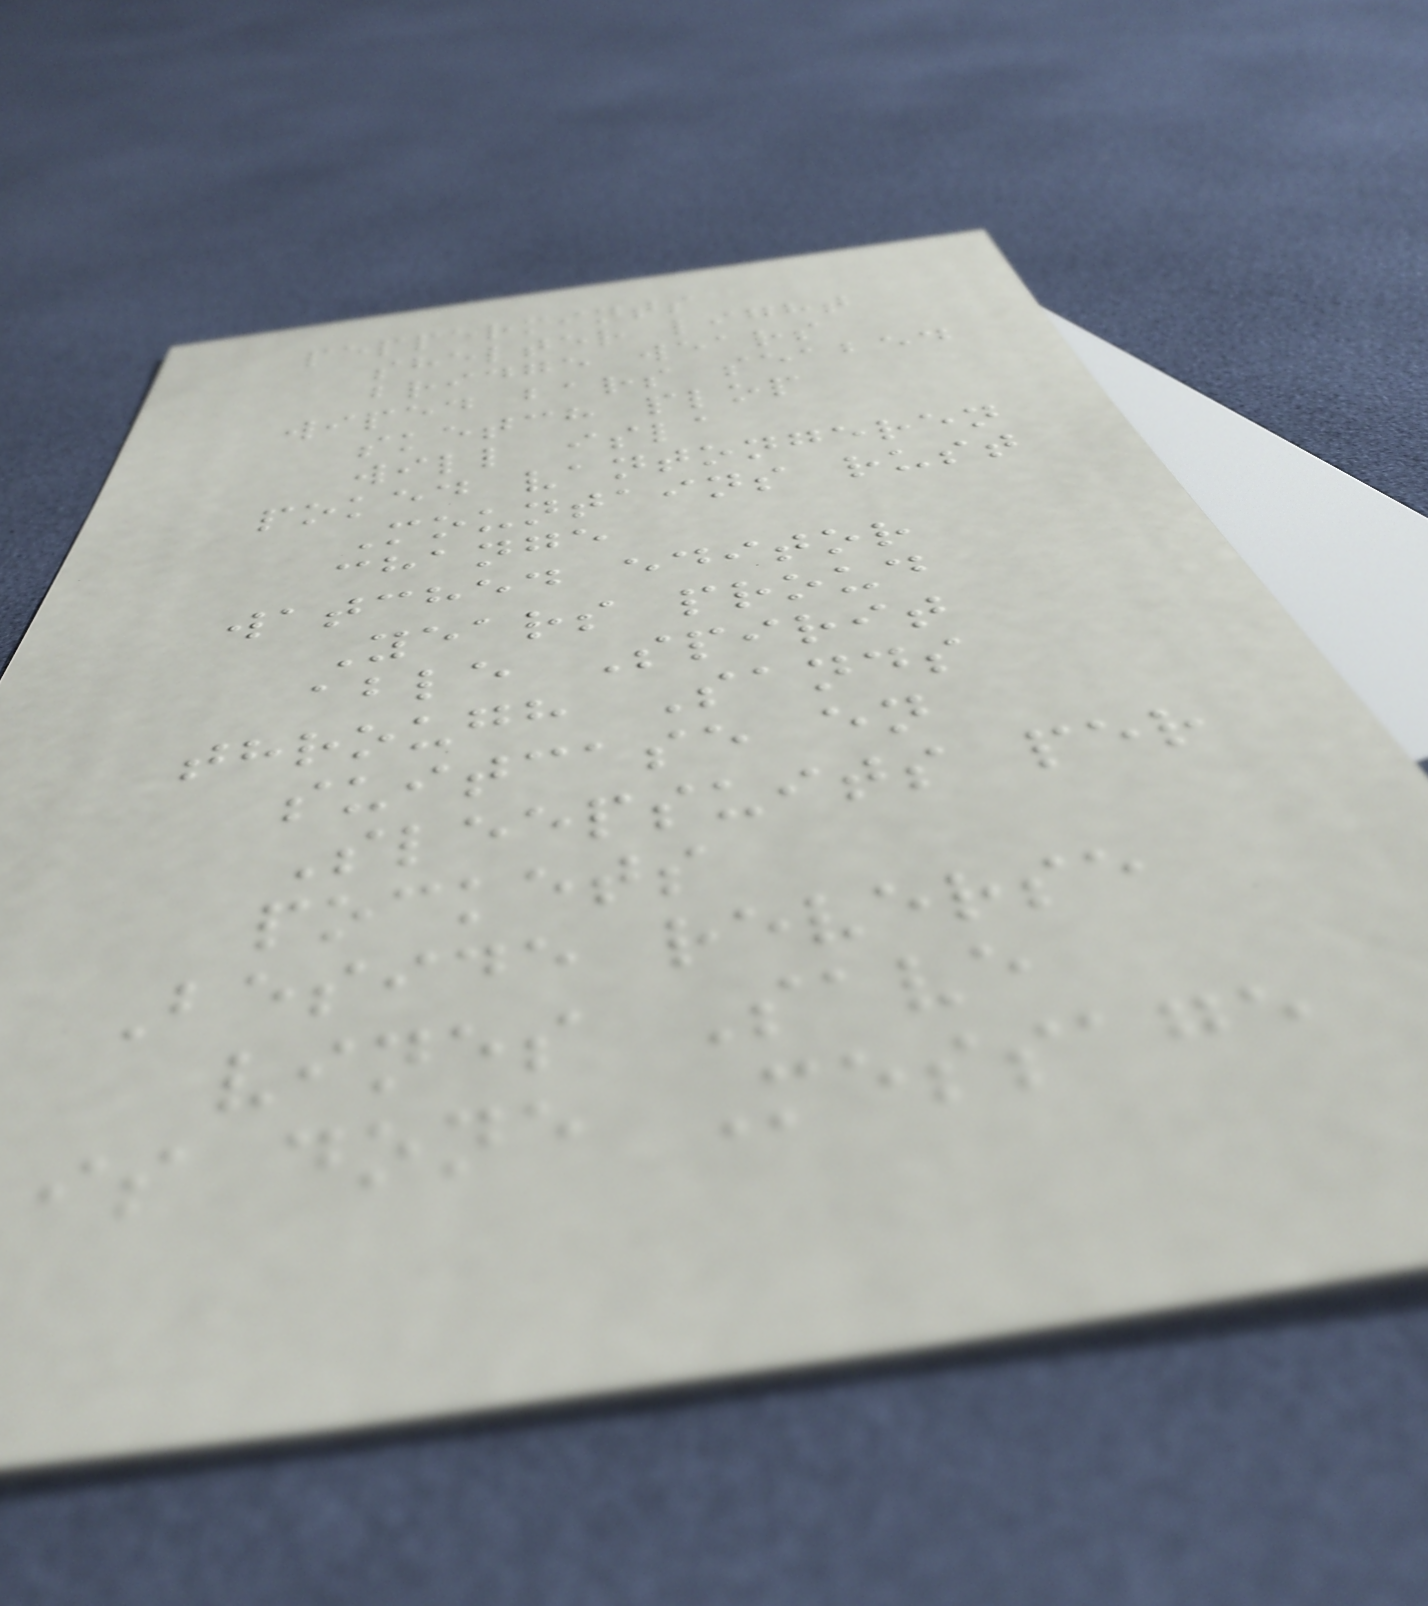peppermints
shelter light
bridge wears
wiped bars seabed
sketch plop
will isla
poked vantongeren
Mountains rust
change
watched editor
Years proud
able Spirit
through Sands
suitcase en
Sleepsuits per
pockets
Beside reverse
vines Save
is done Message
